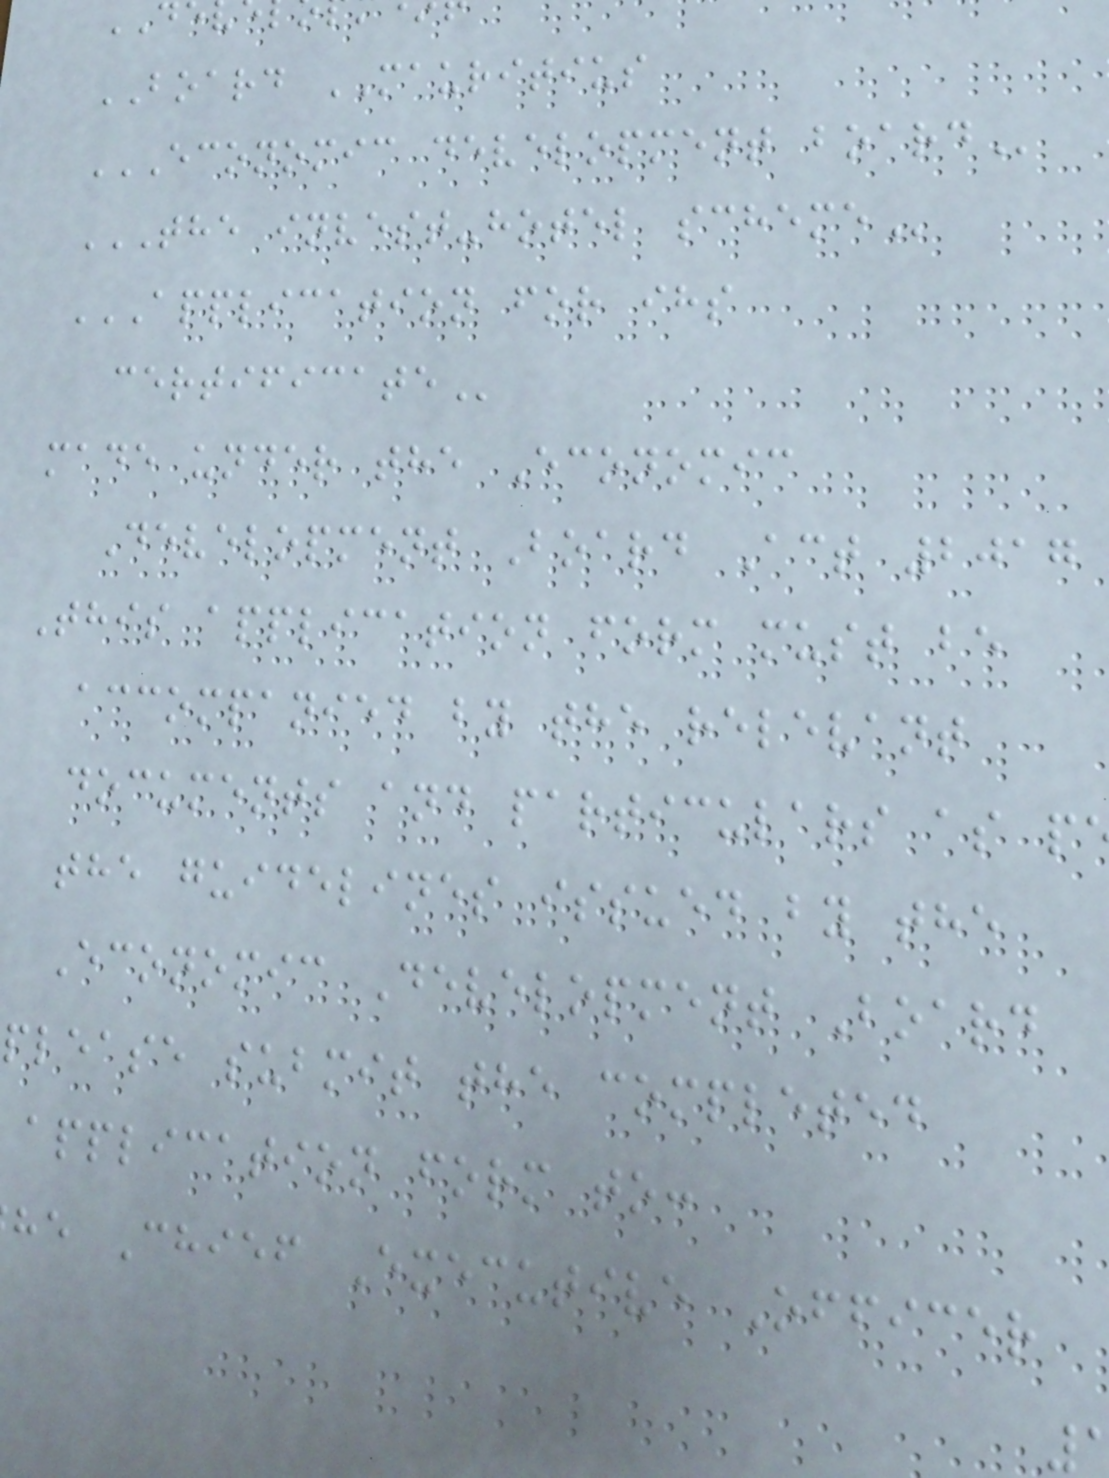BOARD MAURITIUS
ECONOMIC DEVELOPMENT BOARD
THE INVEST-HOTEL SCHEME
APPLICATION FOR IHS
made under the Economic
Development Board Act 2017
This application form must be
accompanied by the relevant
documents and particulars as p
the guidelines issued by the
Economic Development Board
please submit the completed
application form to:
he Chief Executive Officer
